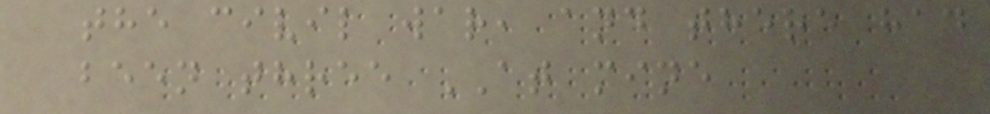the civil war, and there had
been three AT mine
